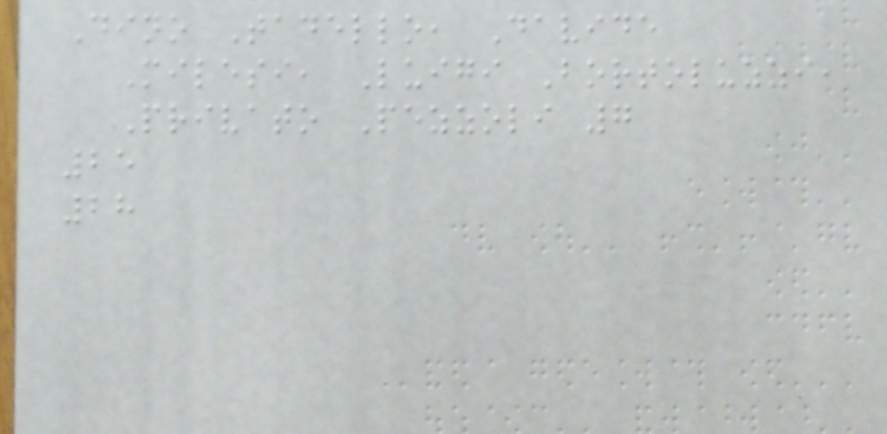Dino Tadello, Davide
Milesi, Luigi Bortoluzzi,
Privato Pezzoli 7
25
28
